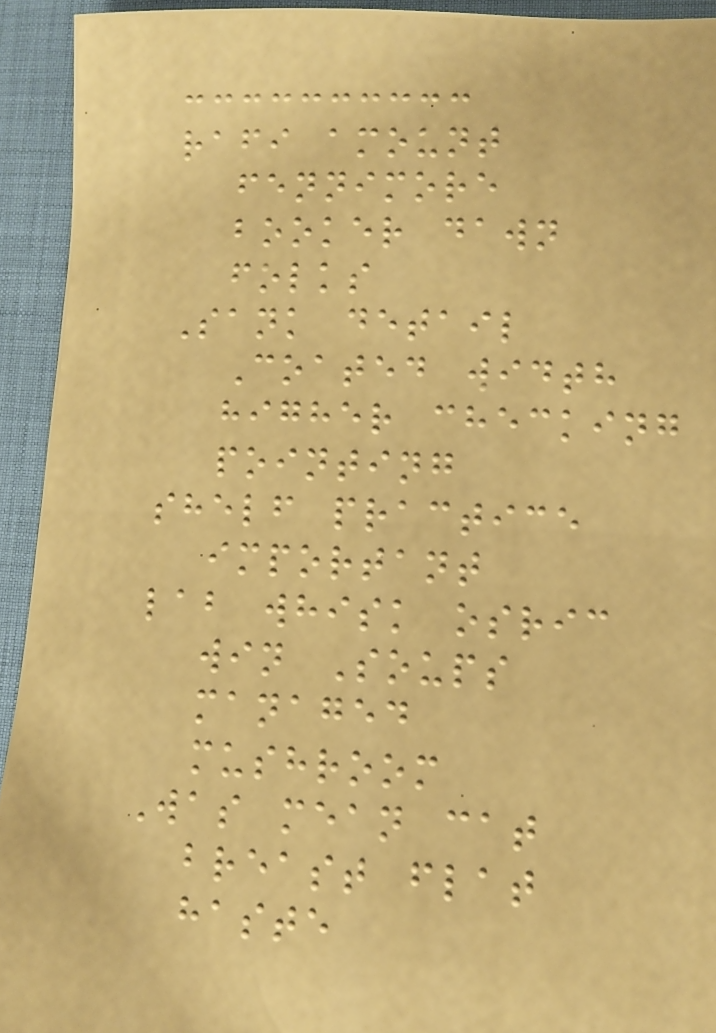rafi amount
fennimore
booker dawn
folks
Sank detail
Coated width
higher checking
pointing
shelf practice
important
lab whisk osric
win Soups
managed
mushroom
Was mean cat
breast flat
haste
